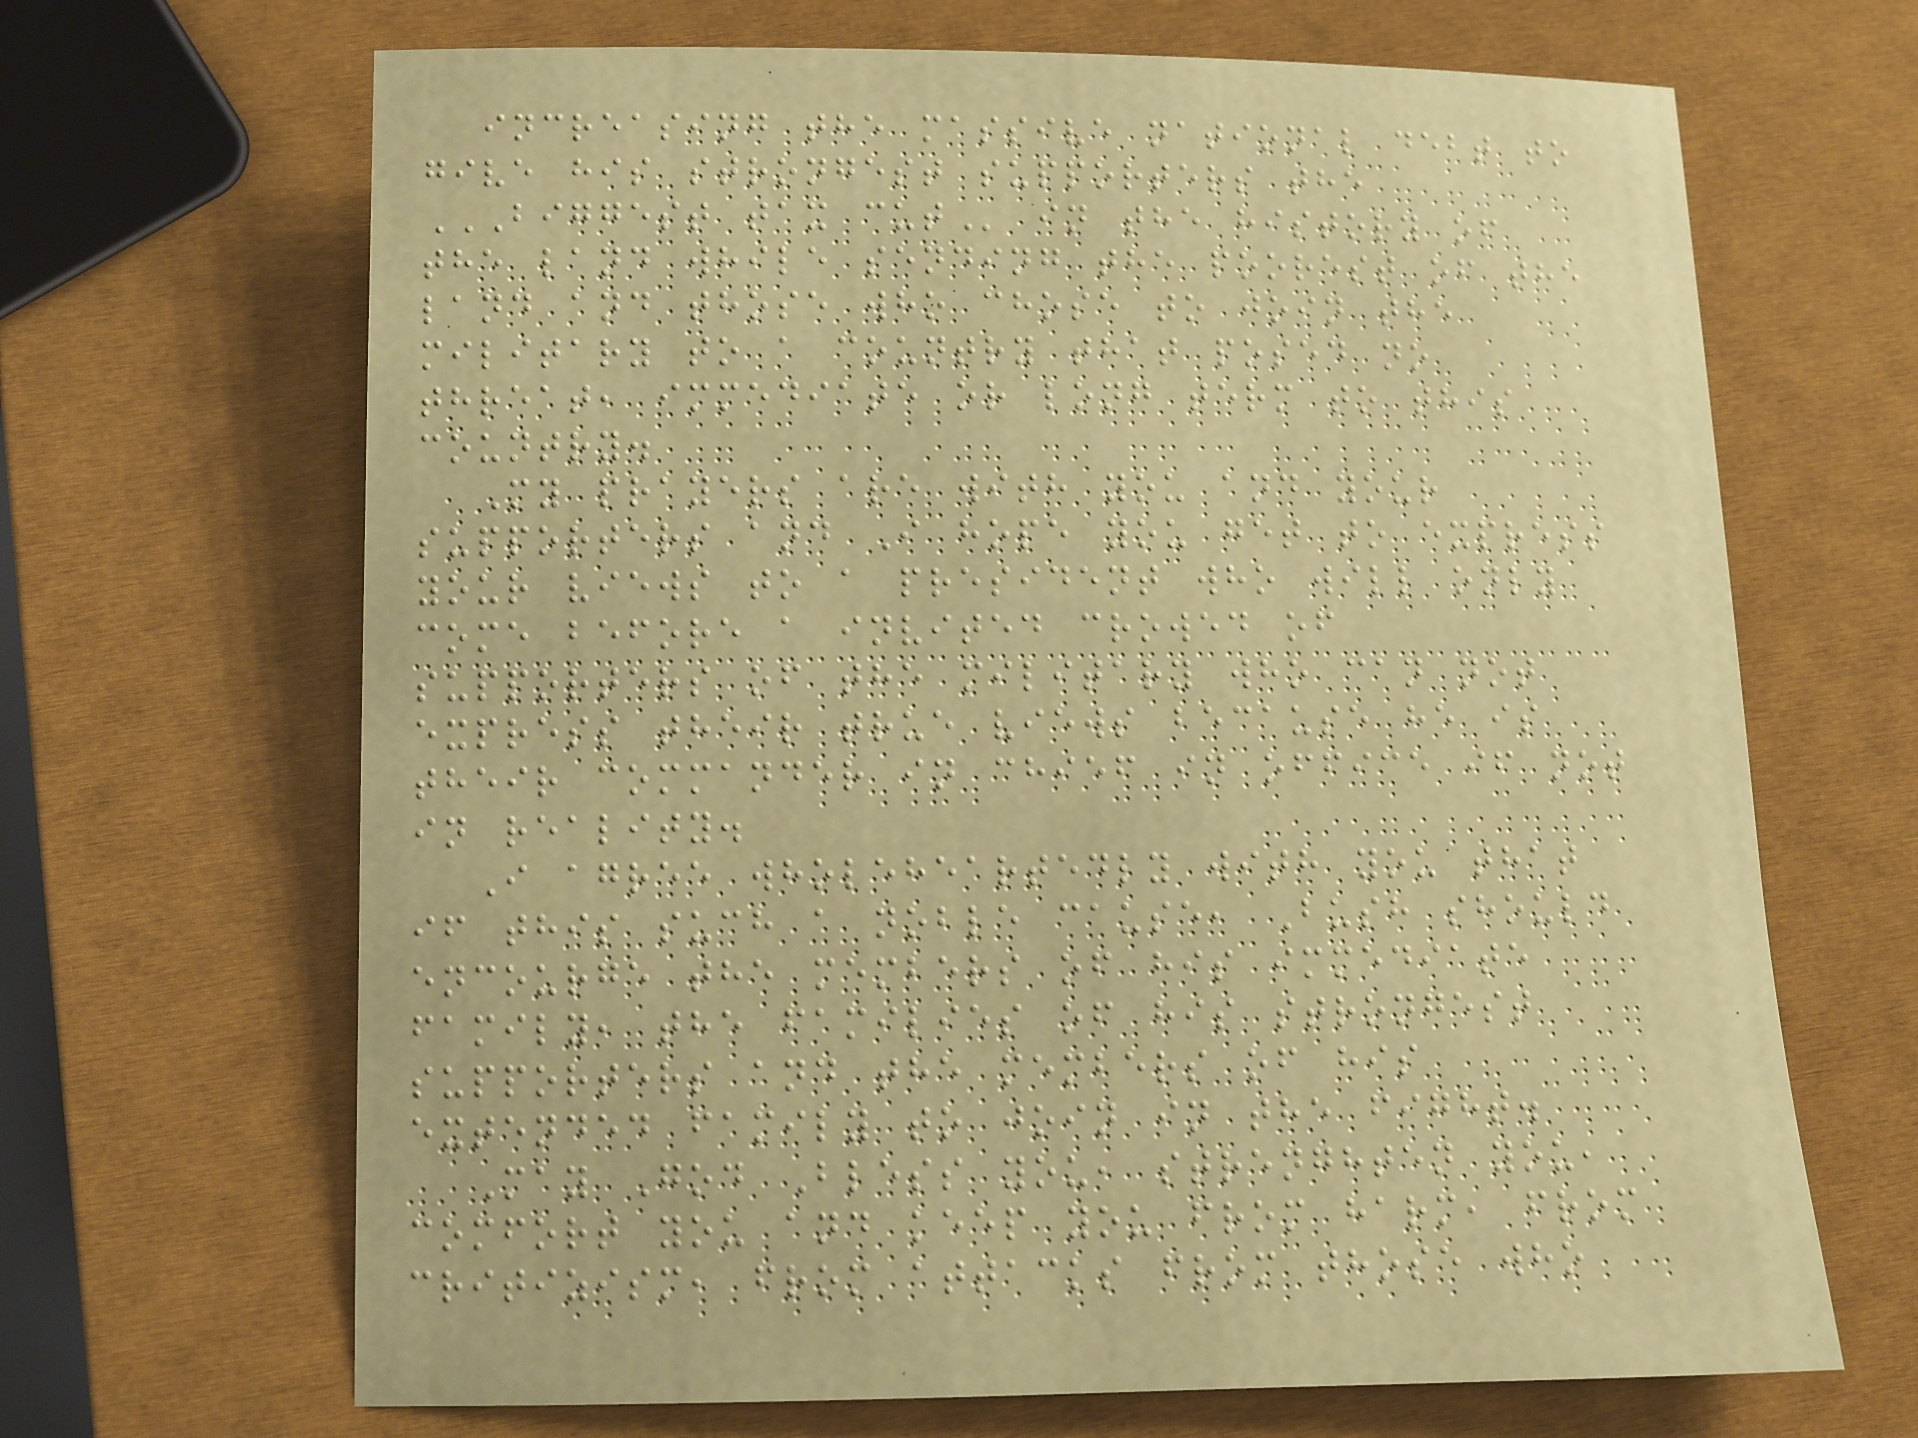increasing the massive national debt to
give his strongest supporters the
BIGGEST TAX CUT in the history of
the land while sending the poorest of the
land and those who chose to join the
military to a country that posed no
threat, immediate or long term to this
country.
My prayers are with you and your
supporters and I hope you get to express
your views to a president who will only
come before a invited crowed of
supporters of the military who can not
express their true views because he is
their commander in chief in office if not
in reality.
I agree wholeheartedly with you that
if this such a noble cause, Bush should
encourge the members of his immediate
family, the families of his strongest
supporters and the members of his
extended family to join in the fight.
May God Bless you, strenghten you,
comfort you and keep you from harm, from
critizism, from attacks from those who
